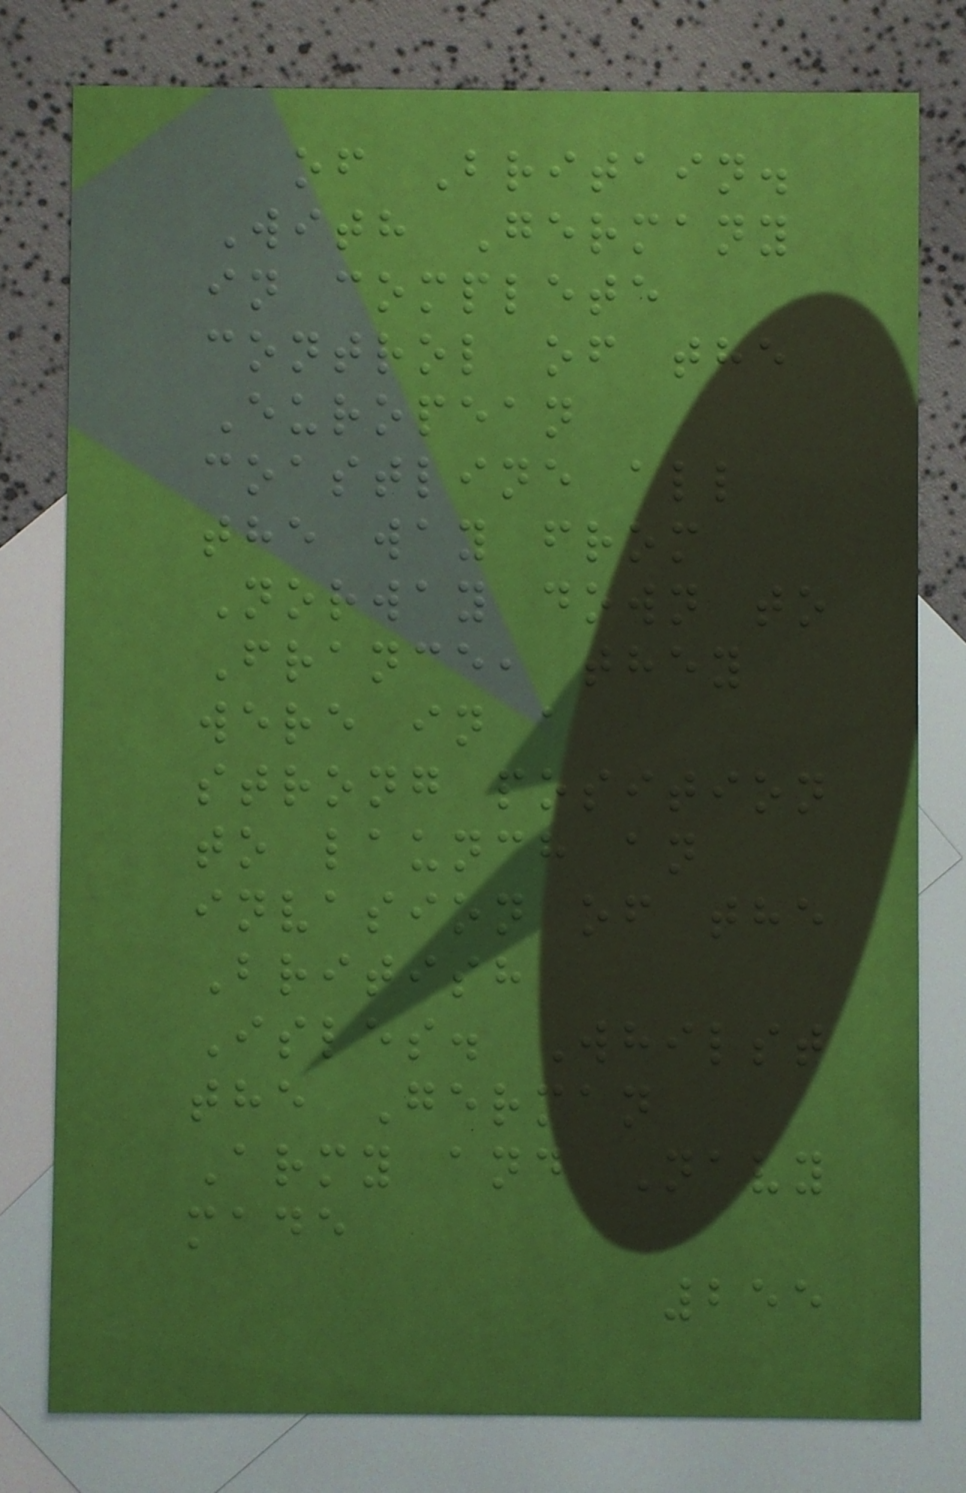of Britain.
With Germany
in complete
control of the
European
coastline all
the way from
Norway down to
France, they
were in a
strong position
to launch an
invasion of the
British
Isles. Whilst
the German
Army and Navy
made
255
